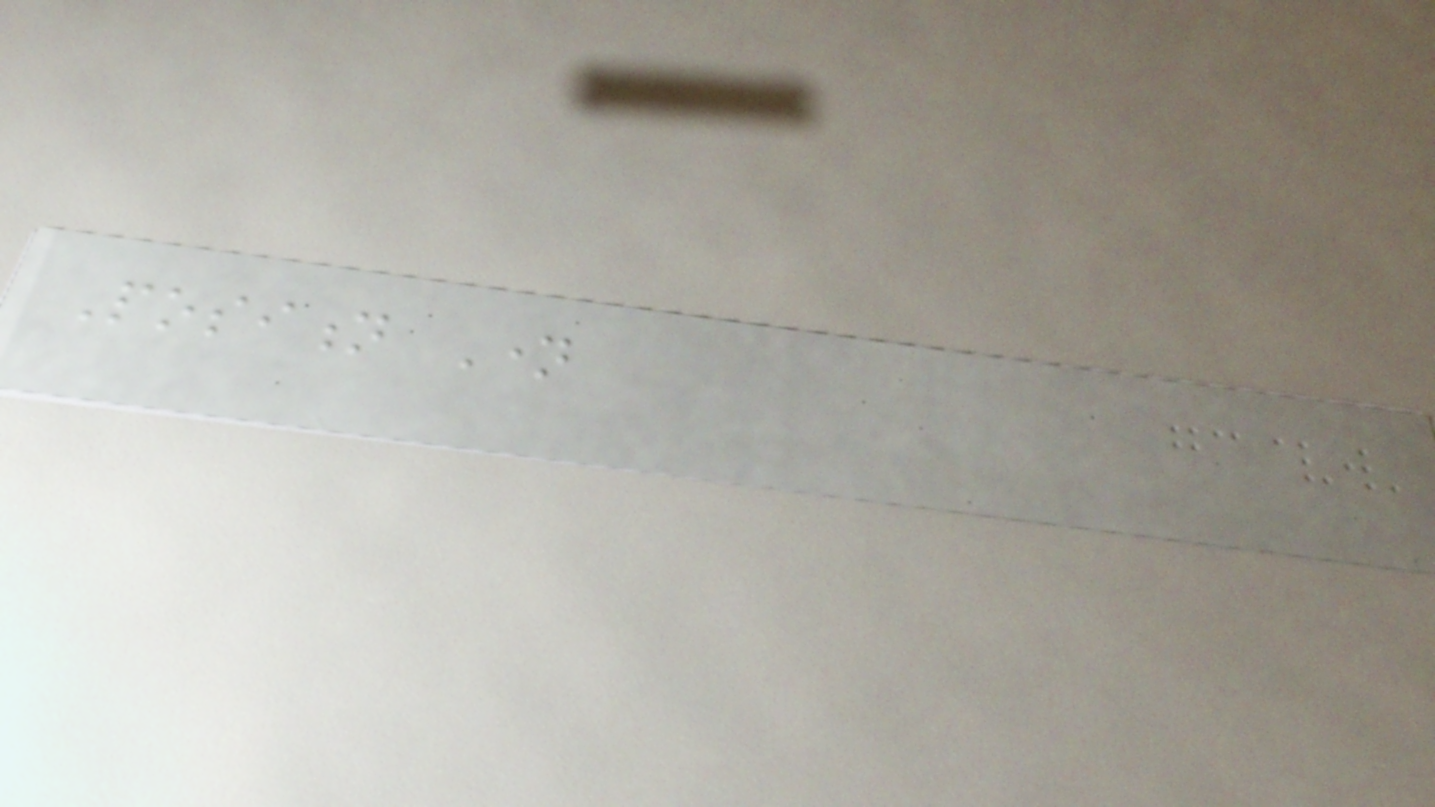Position Name
